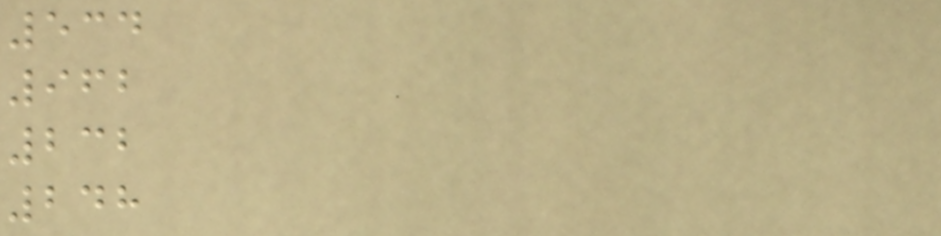534
962
232
248
